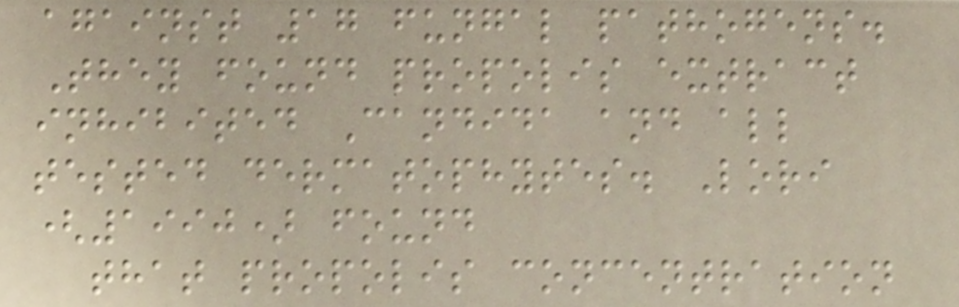against 17 fungal pathogens.
They found propolis extract
inhibited Candida and all
tested dermatophytes. Lori
(1990) found
that propolis concentration
